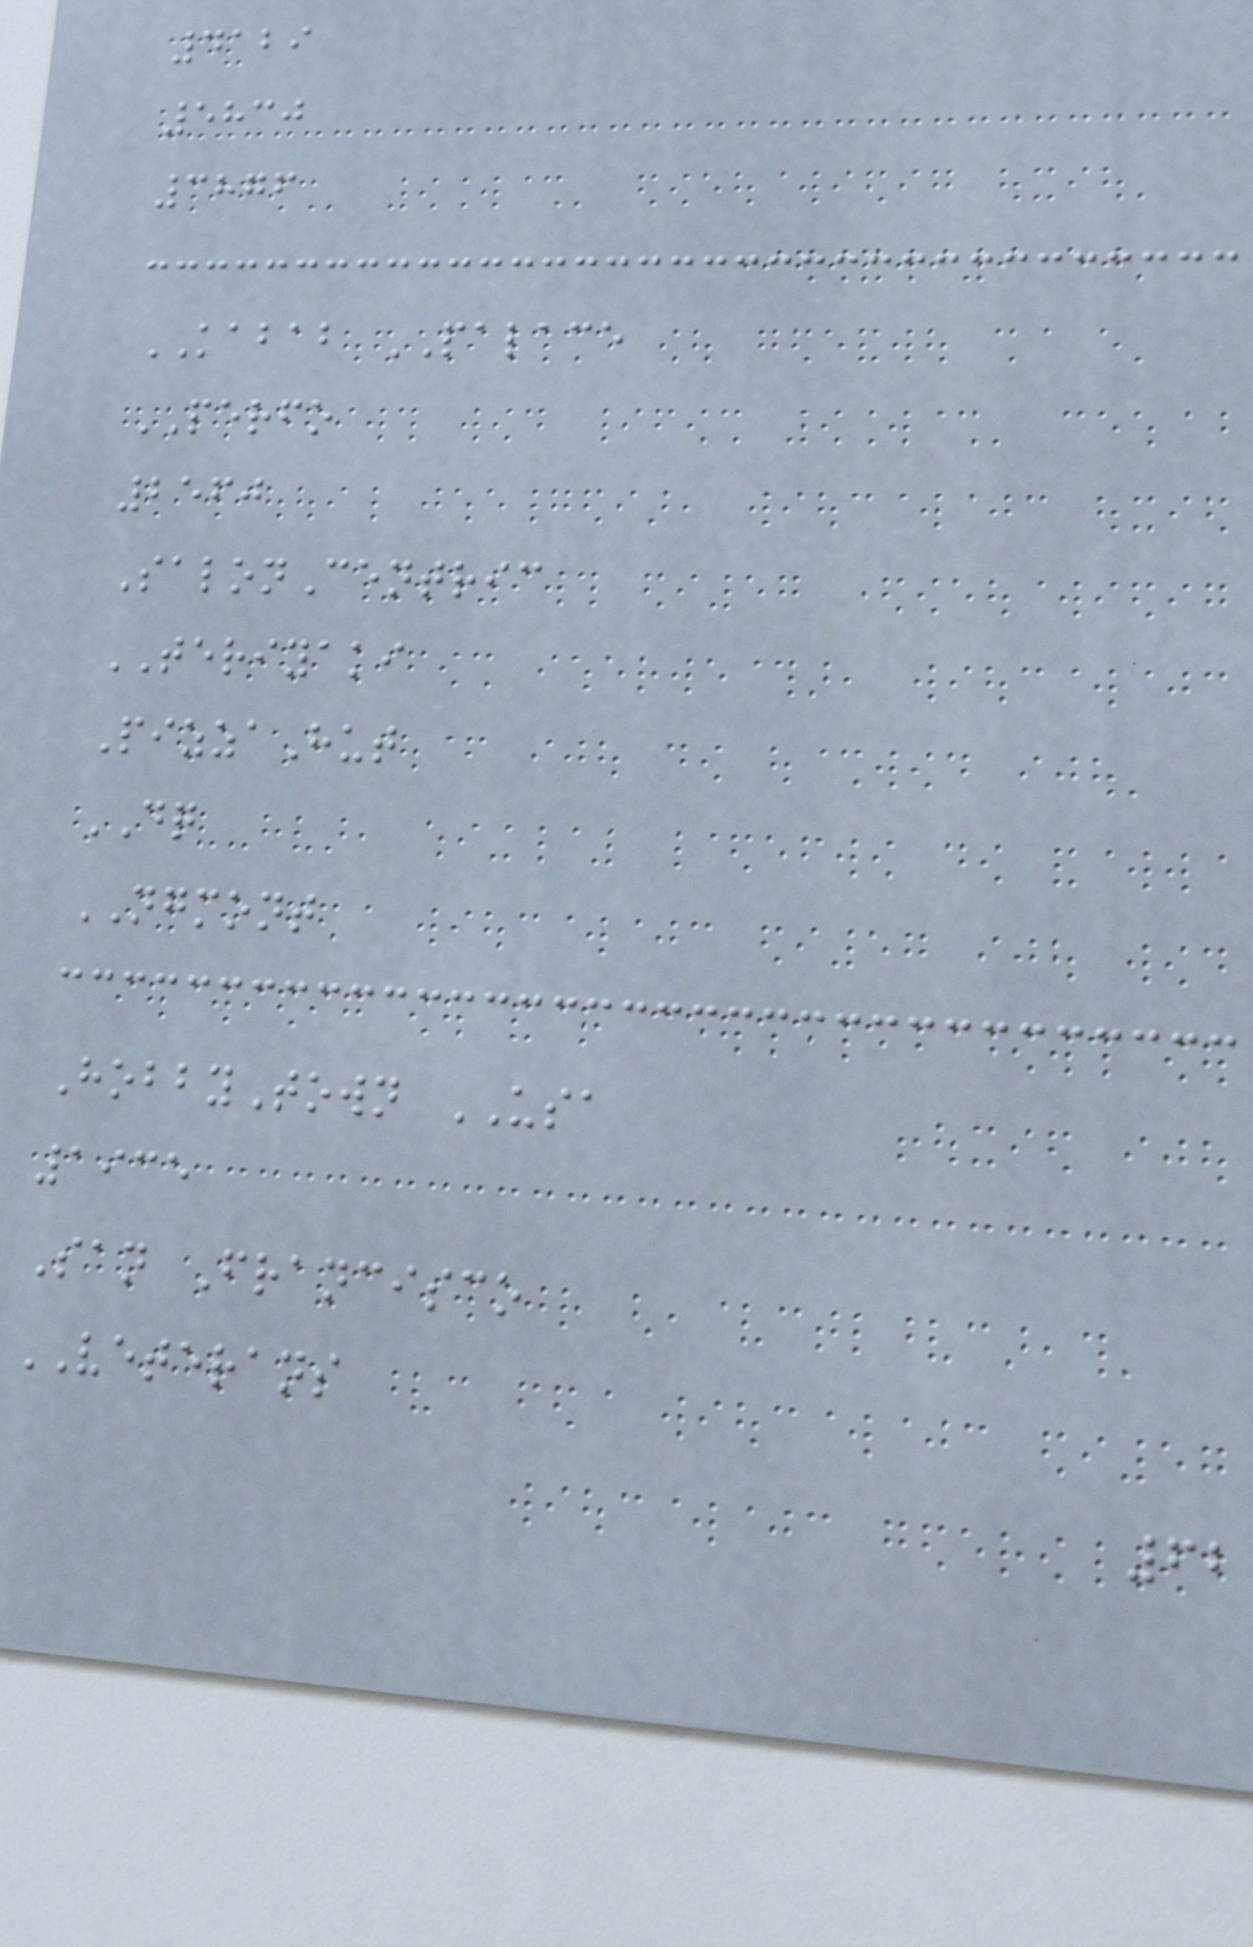4129
5830
3876
KABAB PALACE
PERFO
2560
SalonCentric
TERIYAKI
PizzaHut
DQ
NGMONT
HobbyTown USA
1935
San Francisco
VETERANS
62
